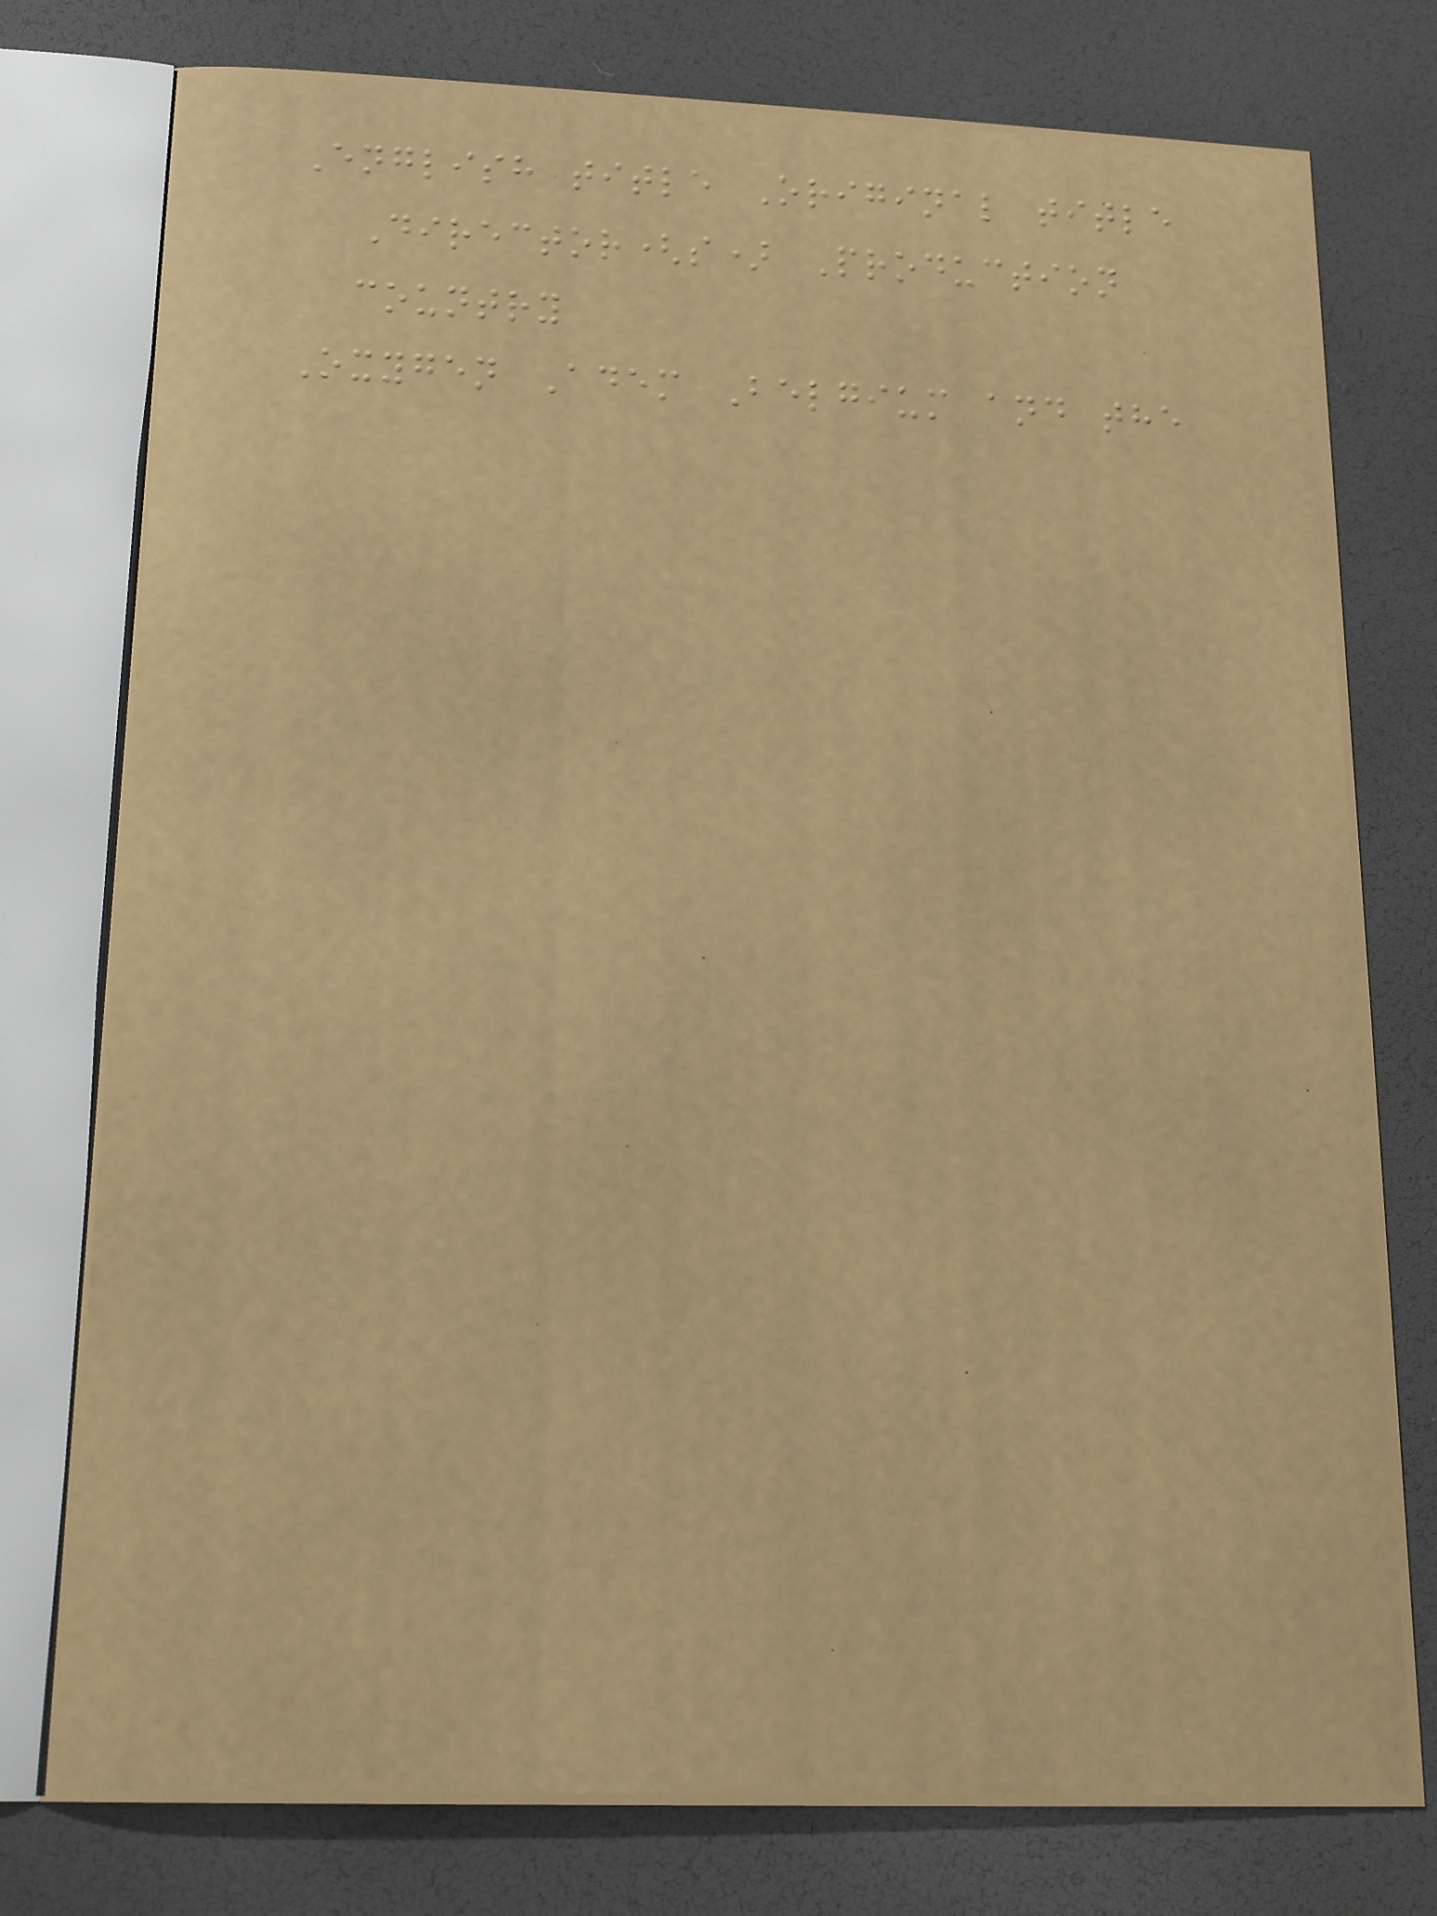English title Original title
Director(s) Production
country
Oxygen Adem Belgium and the
